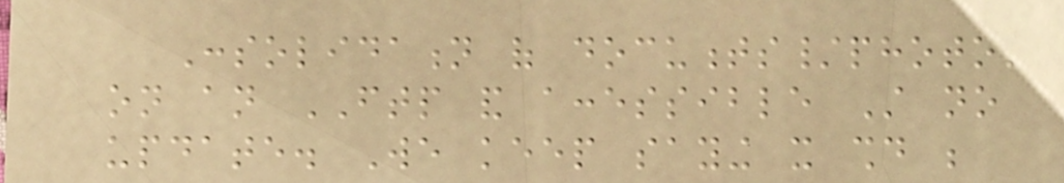Consolidation of documents/photos
on an FTP and accessible Still no
update. We keep saying it should be
